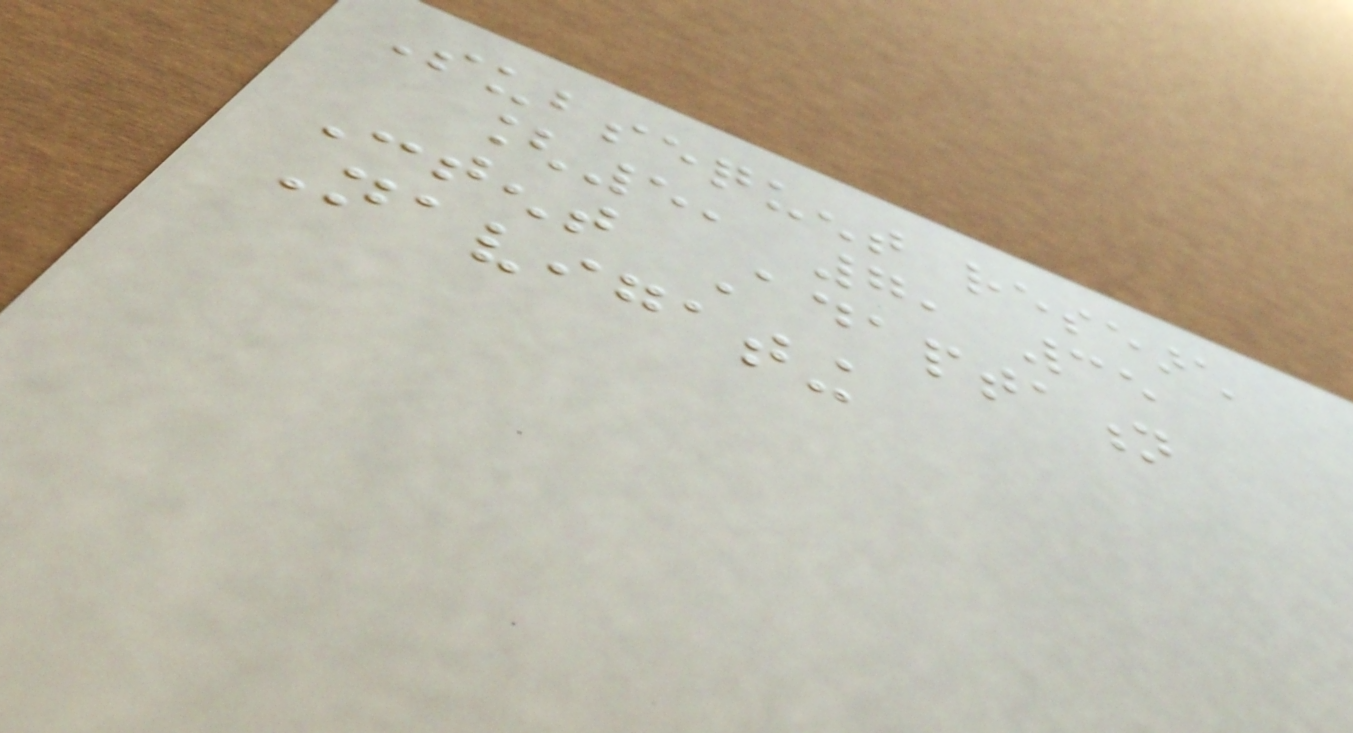Subsequent research
[5, 7, 35
Content Adaptation
Navigating
